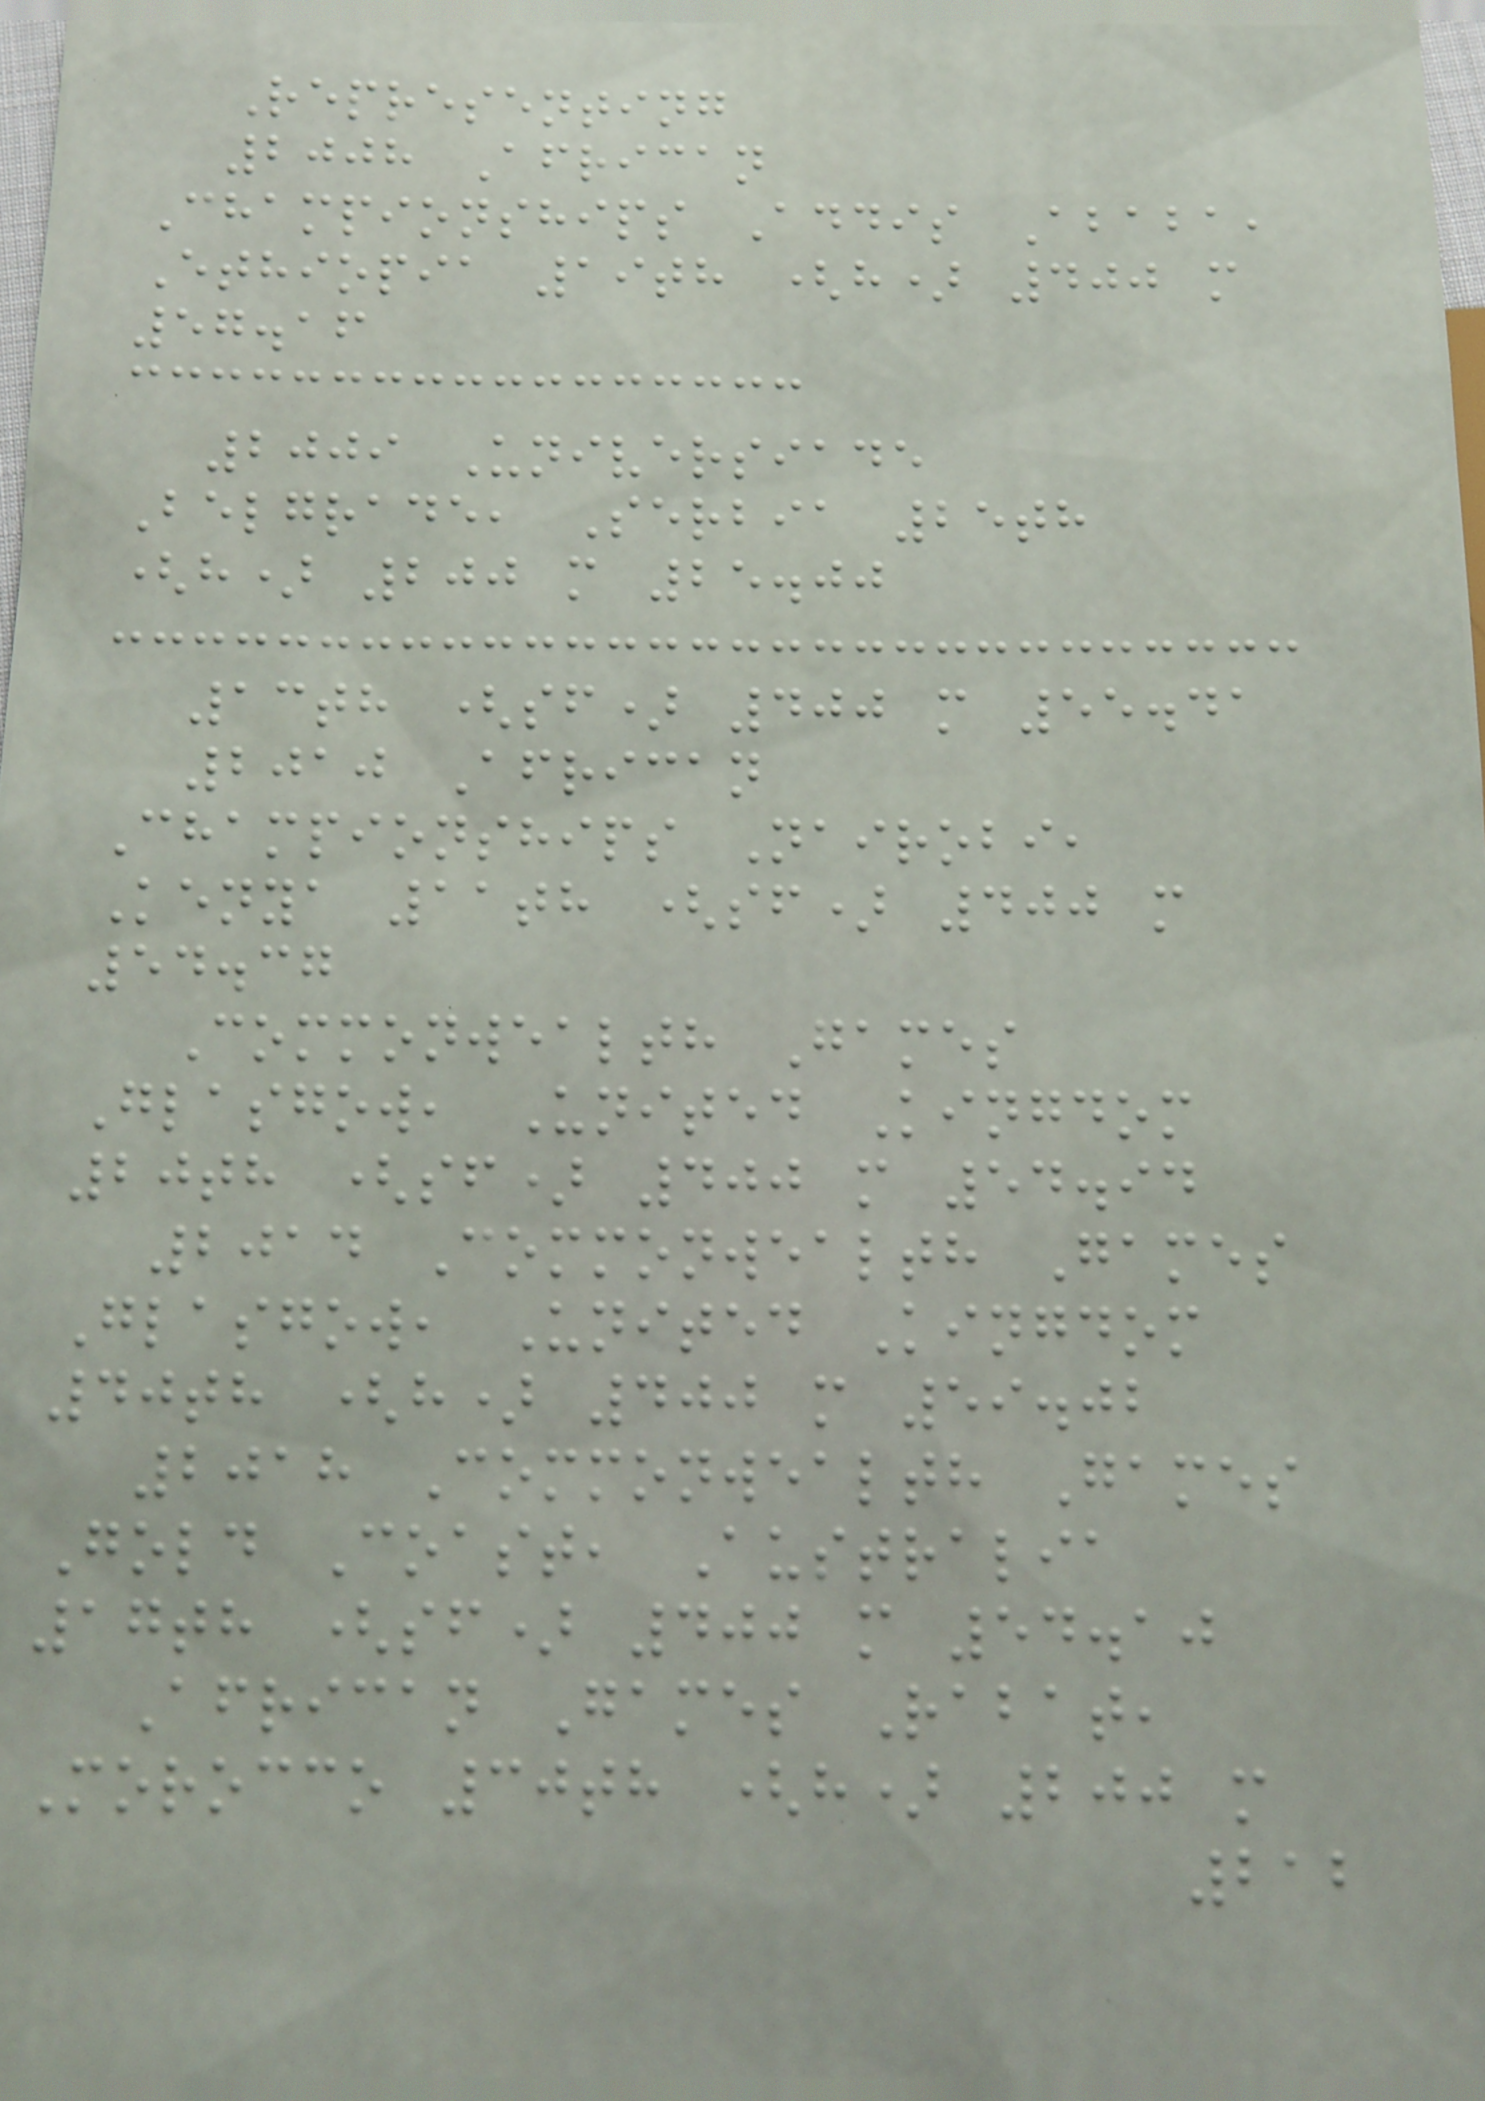Representing
2008 African
Championships Addis Ababa,
Ethiopia 19th (h) 400 m
57.16
2009 Universiade
Belgrade, Serbia 25th
(h) 200 m 25.00
13th (sf) 400 m 55.41
2010 African
Championships Nairobi,
Kenya 11th (sf) 400 m
54.37
Commonwealth Games
Glasgow, United Kingdom
20th (sf) 400 m 54.94
2014 Commonwealth Games
Glasgow, United Kingdom
40th (h) 400 m 59.02
2018 Commonwealth Games
Gold Coast, Australia
17th (sf) 400 m 54.10
African Games Rabat,
Morocco 30th (h) 200 m
212
